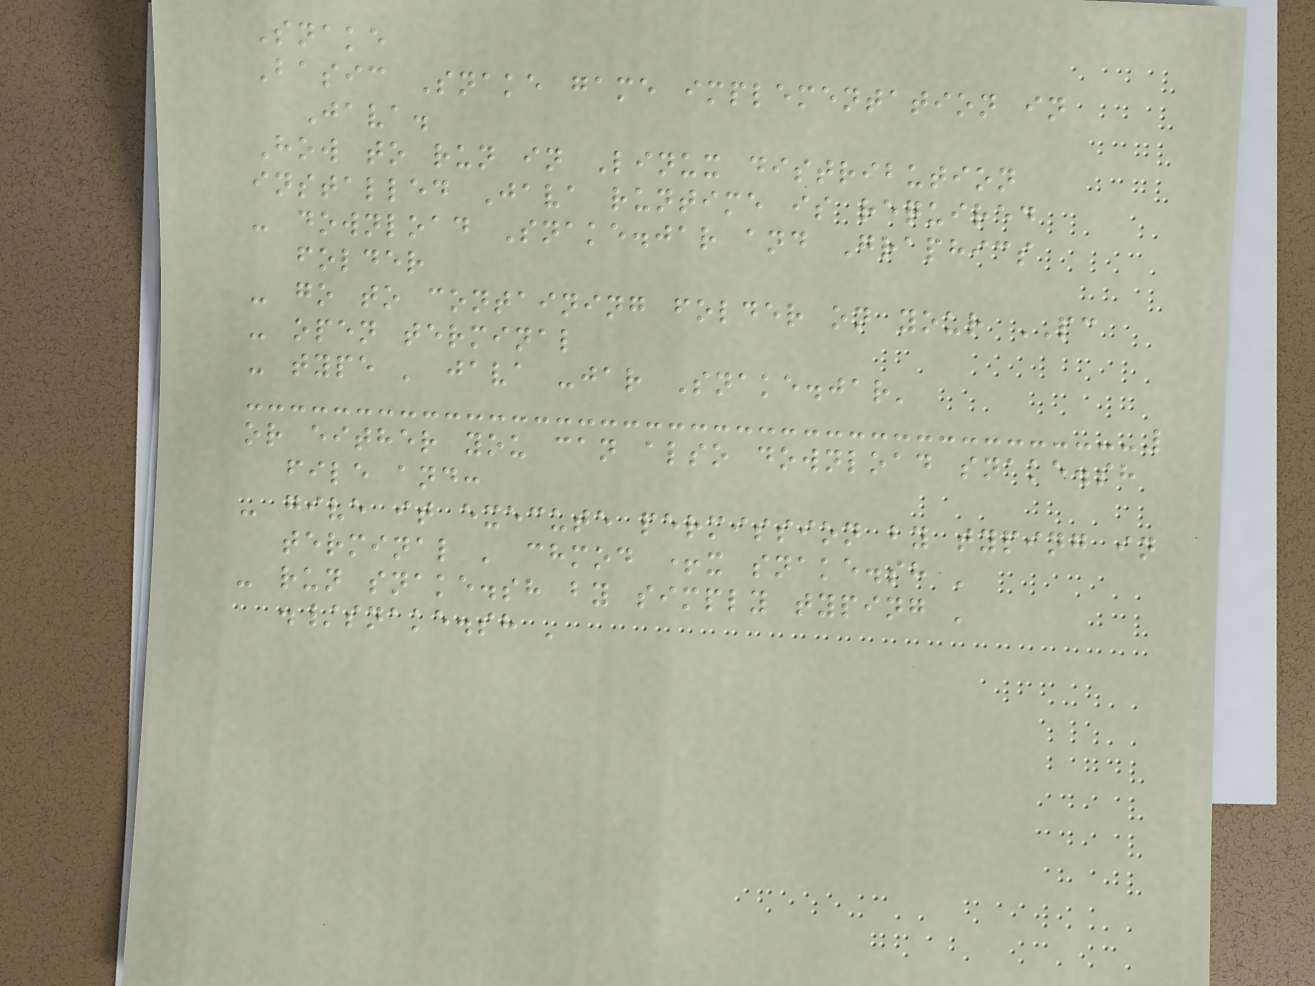Snake
Basic Snake game implementation in
Java.
How to run in Linux distribution
installed Java runtime is required
- download Snake.jar and Graphics
folder
- go to containing folder on your PC
- open terminal
- type ' java -jar Snake.jar'
or either you can also download snake.sh
file and:
- give it execute permission by typing in
terminal ' chmod +x snake.sh '
- run snake.sh by simply typing '
./snake.sh '
